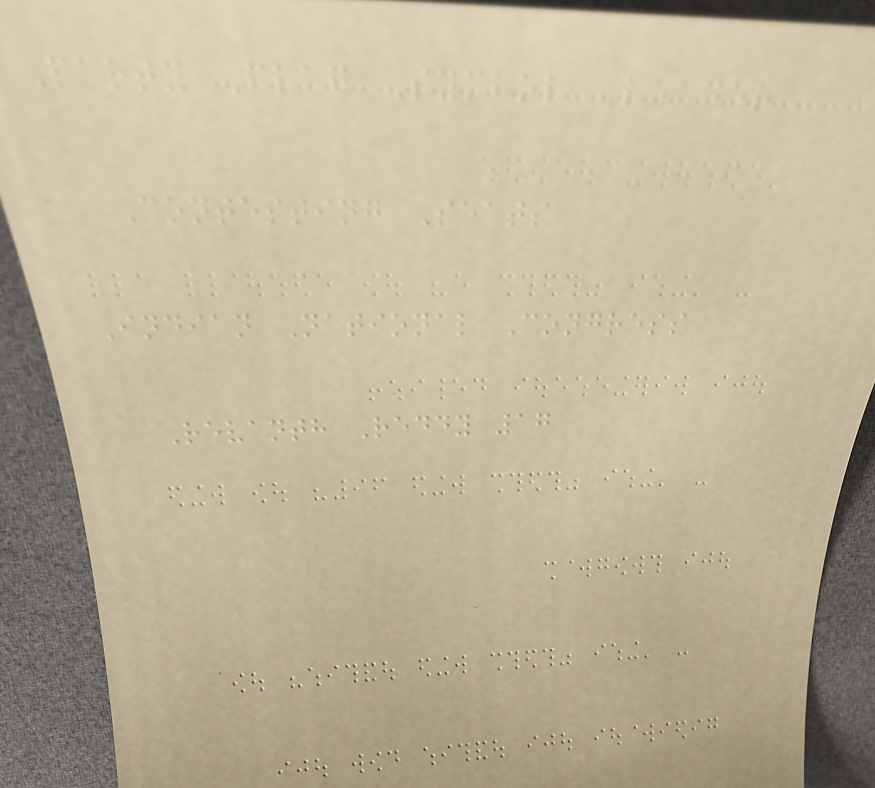Party Flag Symbol Leader
Contesting Seats
Indian National Congress
Revanth Reddy 17
